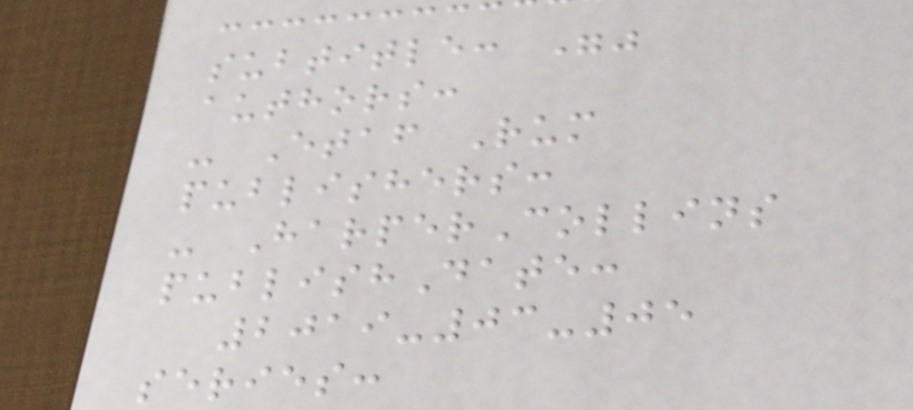subtitle: ""
authors:
- Etaf Rum
publishers:
- HarperCollins
publishDate:
2019-03-05
series:
